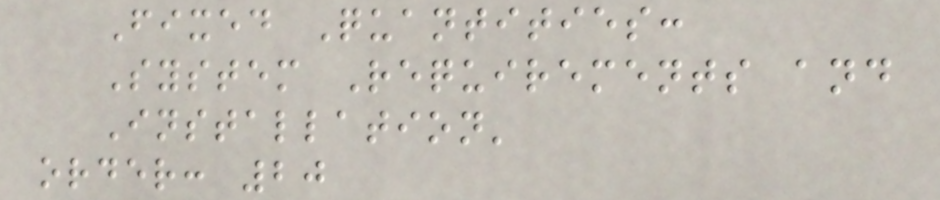Fixed Quantities:
System Requirements and
Installation'
order: 20
